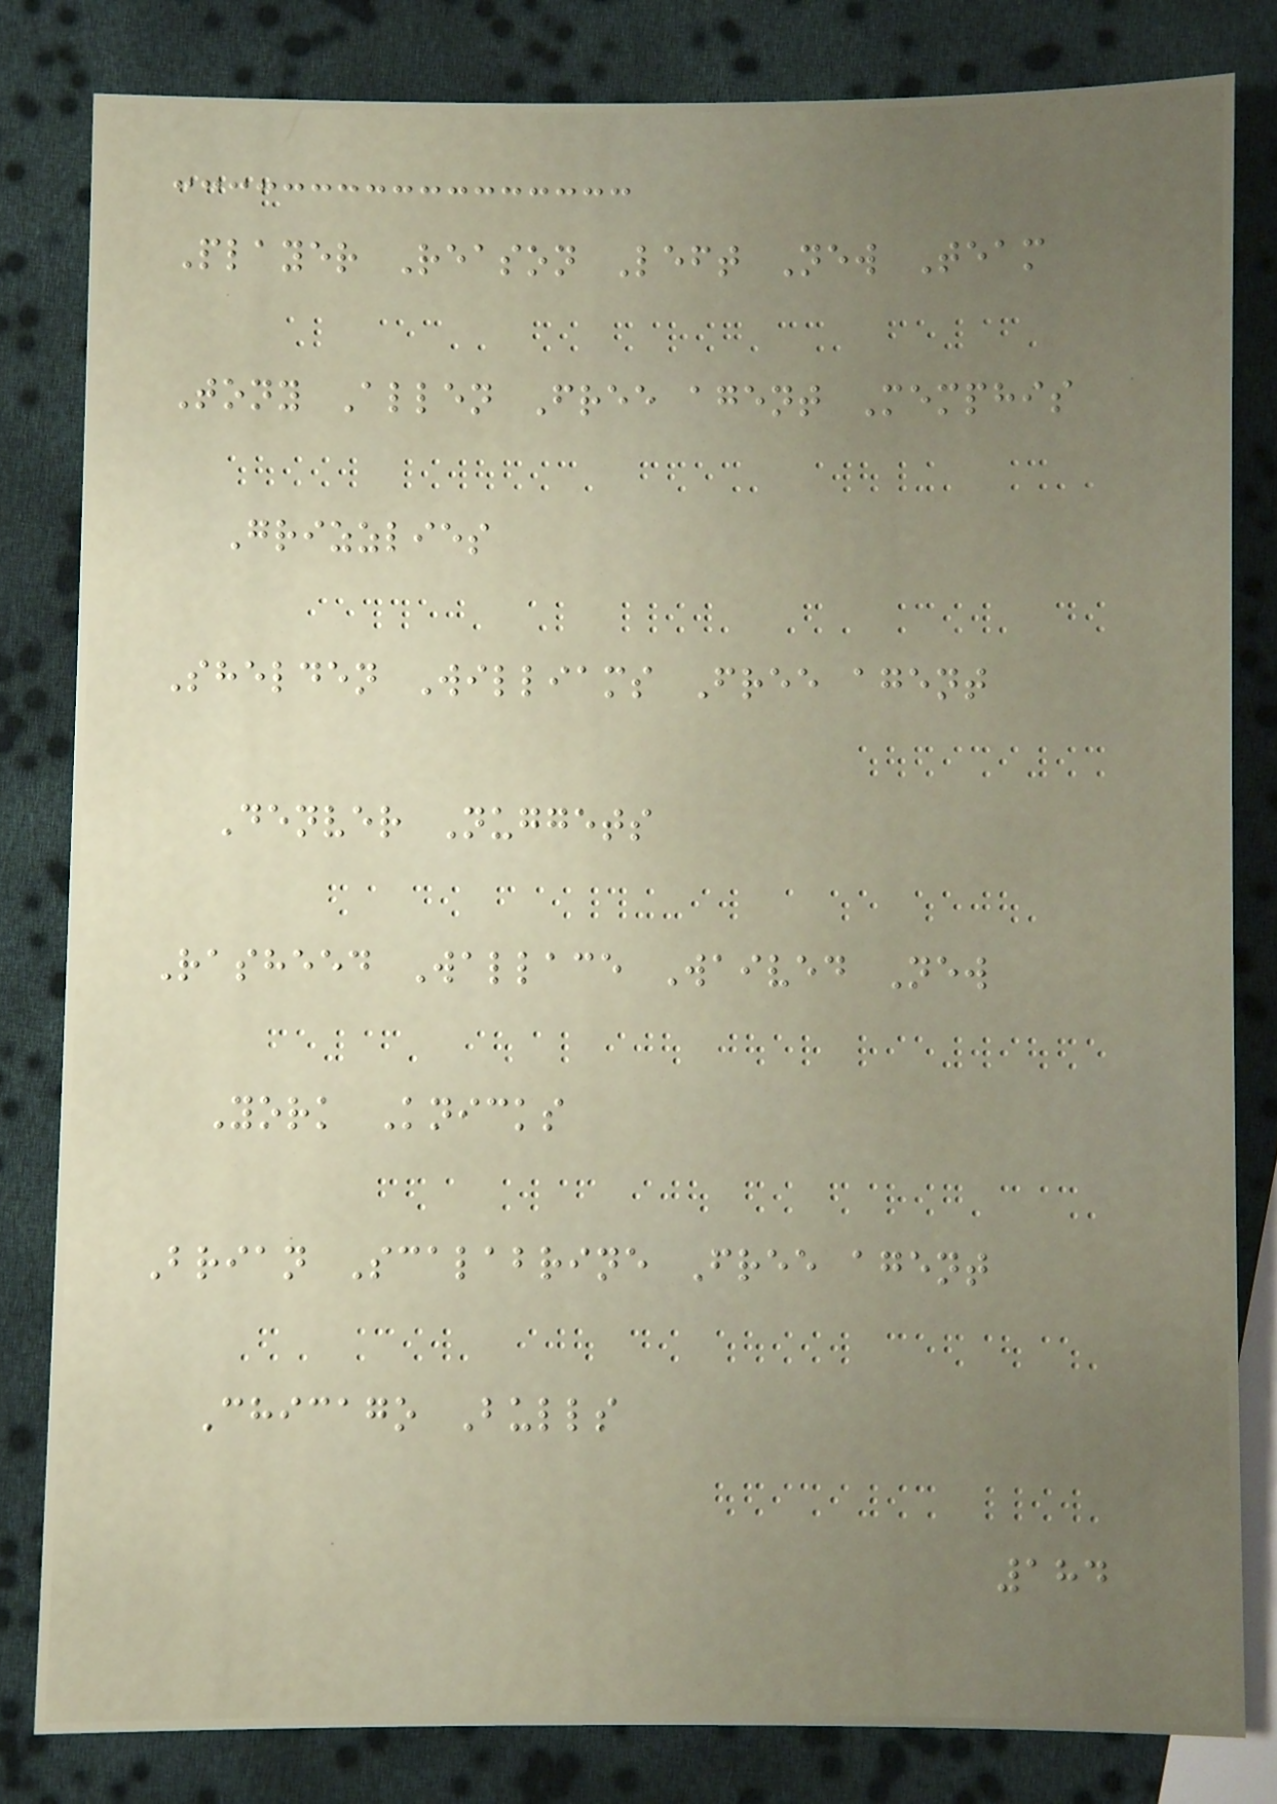Player Reason Left New Team
Tony Allen Free agent Memphis
Grizzlies
Shelden Williams Free agent
Denver Nuggets
Rasheed Wallace Waived New
York Knicks
Brian Scalabrine Free agent
Chicago Bulls
184
